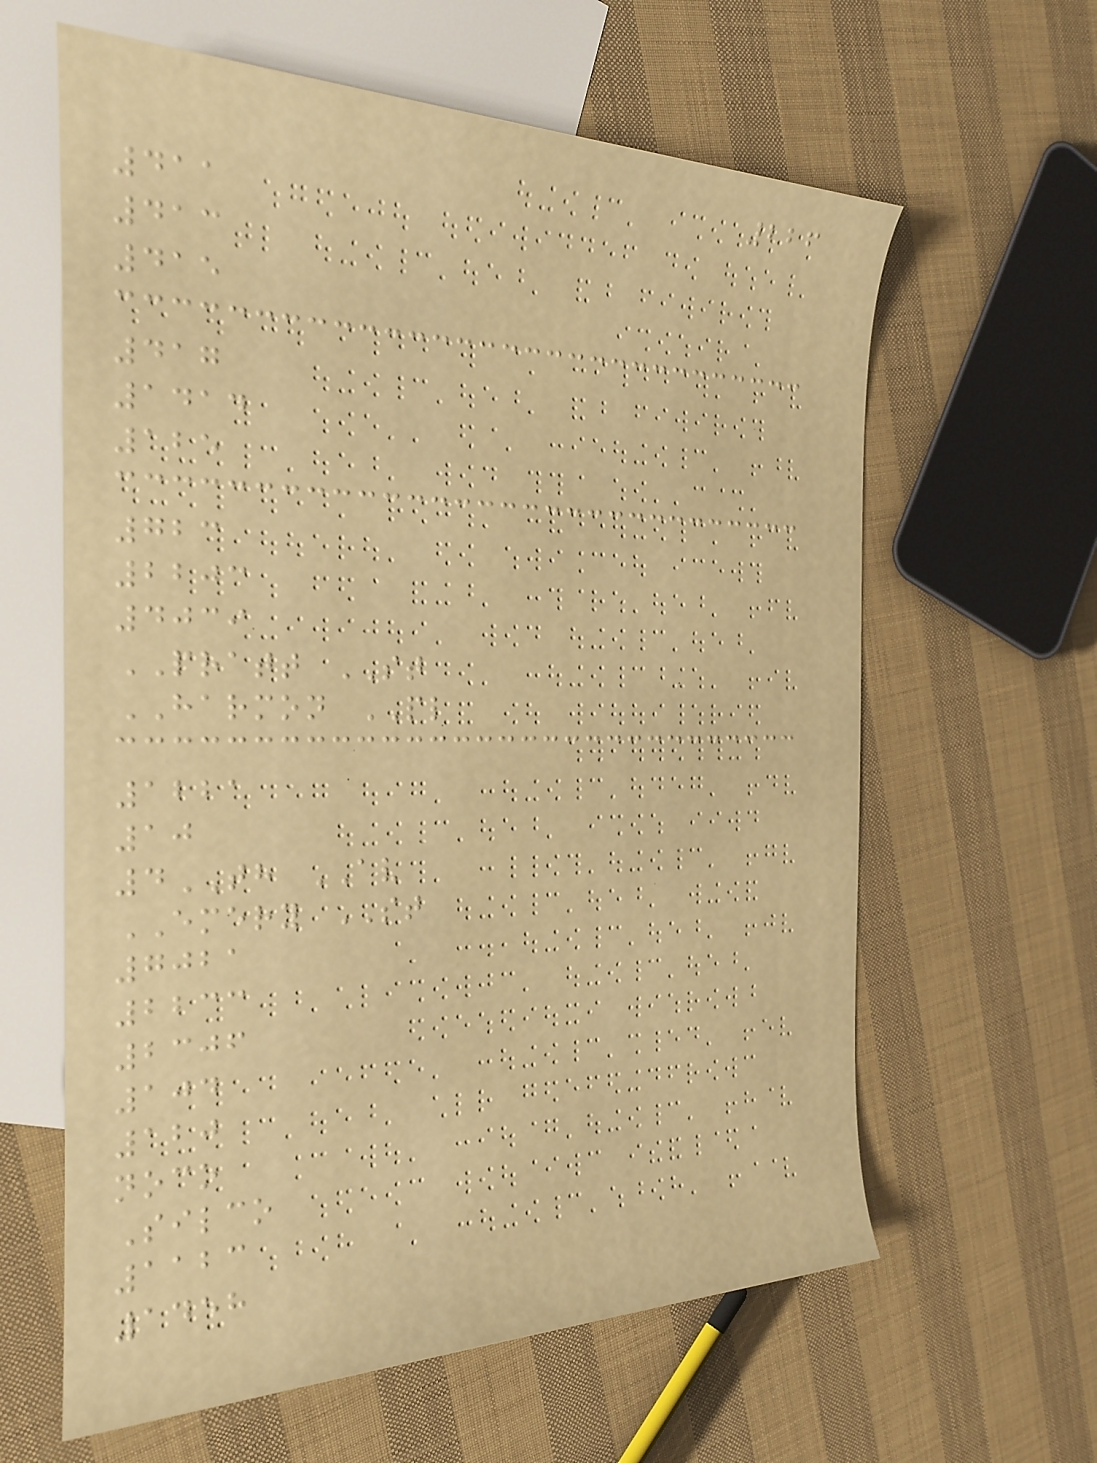226
411
413
415
417
1414
125
723
2203
4039
PRATT ST
HARMON PL
1221
10
4TH AV
EMERY ST
7021
2233
2306
104
120
noco
Silco
1123
1458
